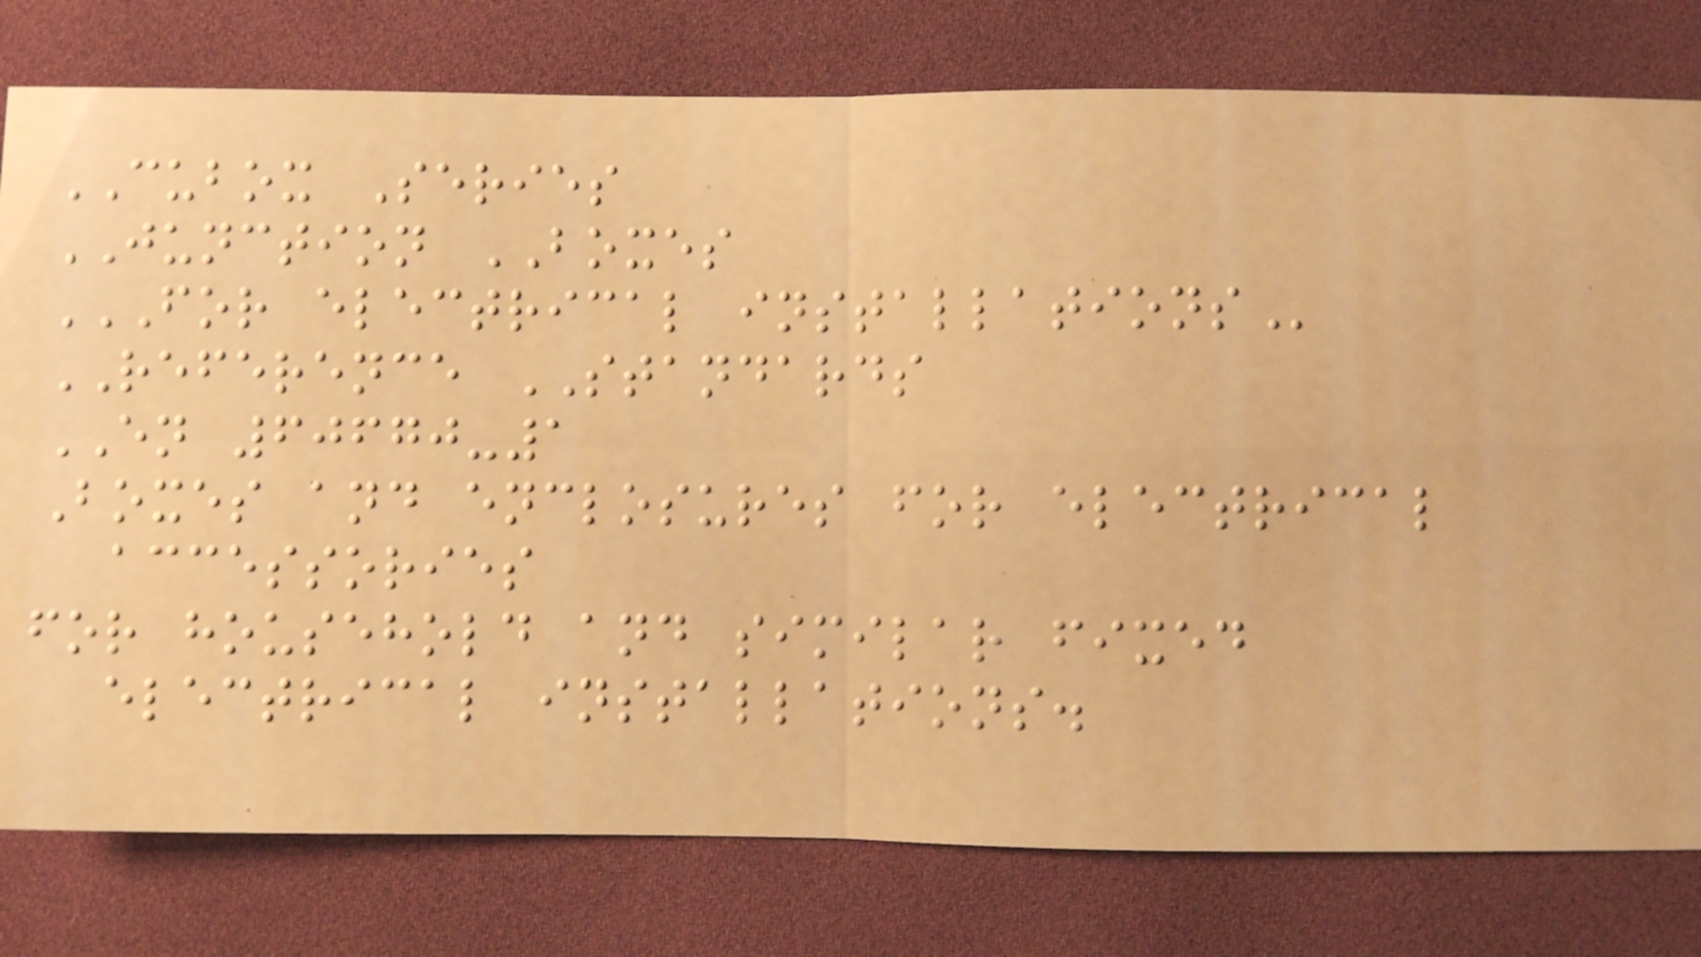CUBOX Series
JUNCTION BOXES
FOR ELECTRICAL INSTALLATIONS
REFERENCE STANDARDS
EN 60670-1
Boxes and enclosures for electrical
accessories
for household and similar fixed
electrical installations.
